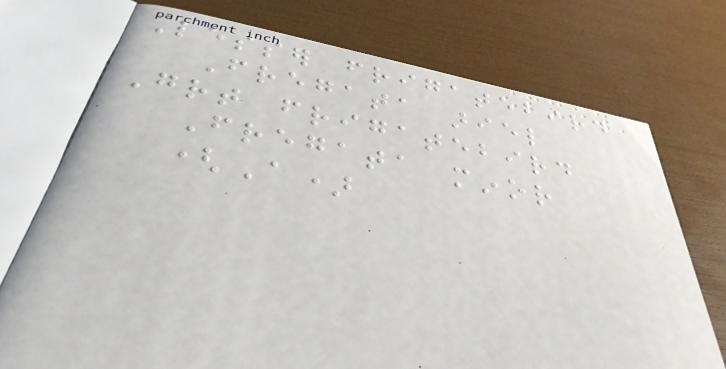Lesser frigatebird
Fregata ariel
Great frigatebird
Fregata minor
(A)
